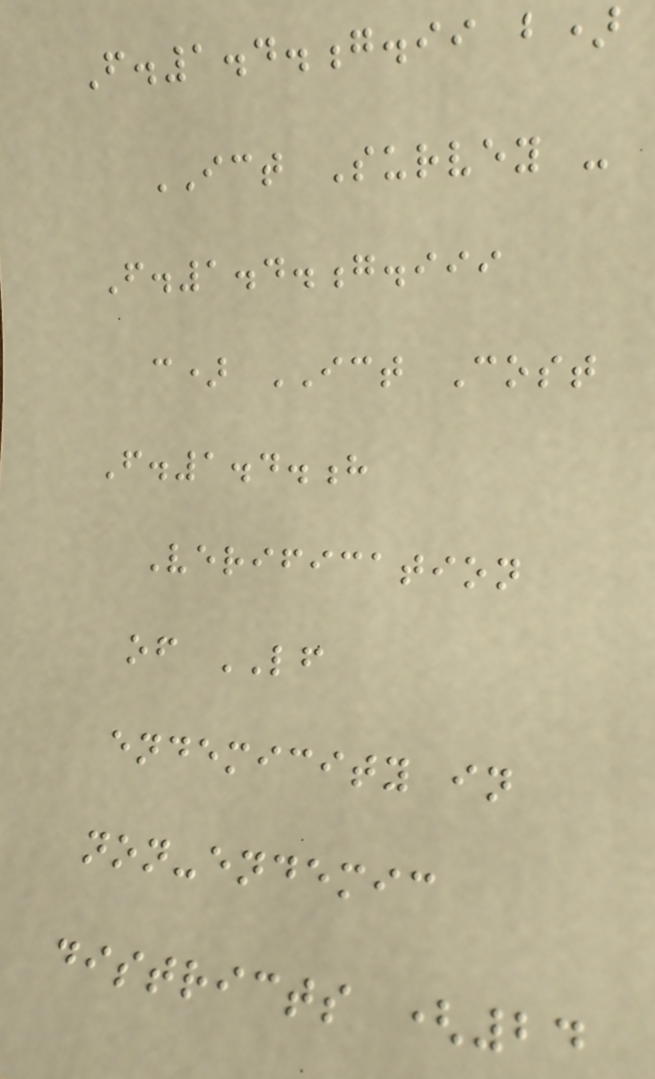F.1.4.g.ii b)
ICT Survey -
F.1.4.g.iii
c) ICT Cost
F.1.4.h
Verification
of LF
endemicity in
non-endemic
districts (24
